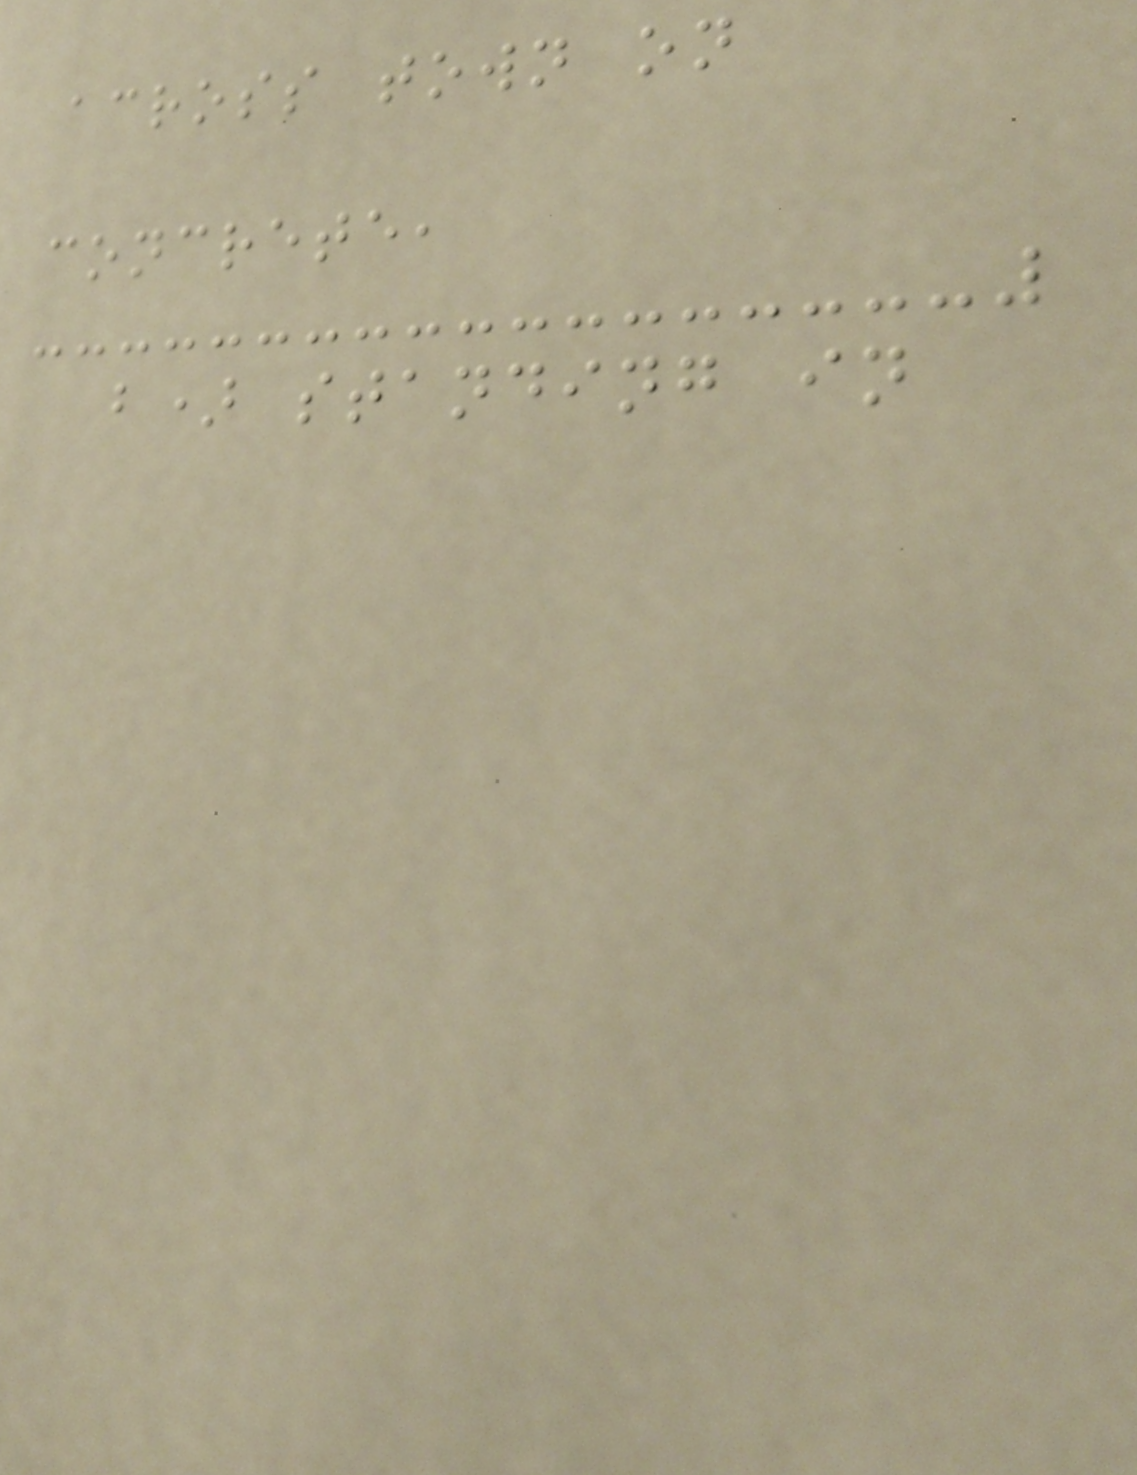across town on
concrete,
b) standing in
